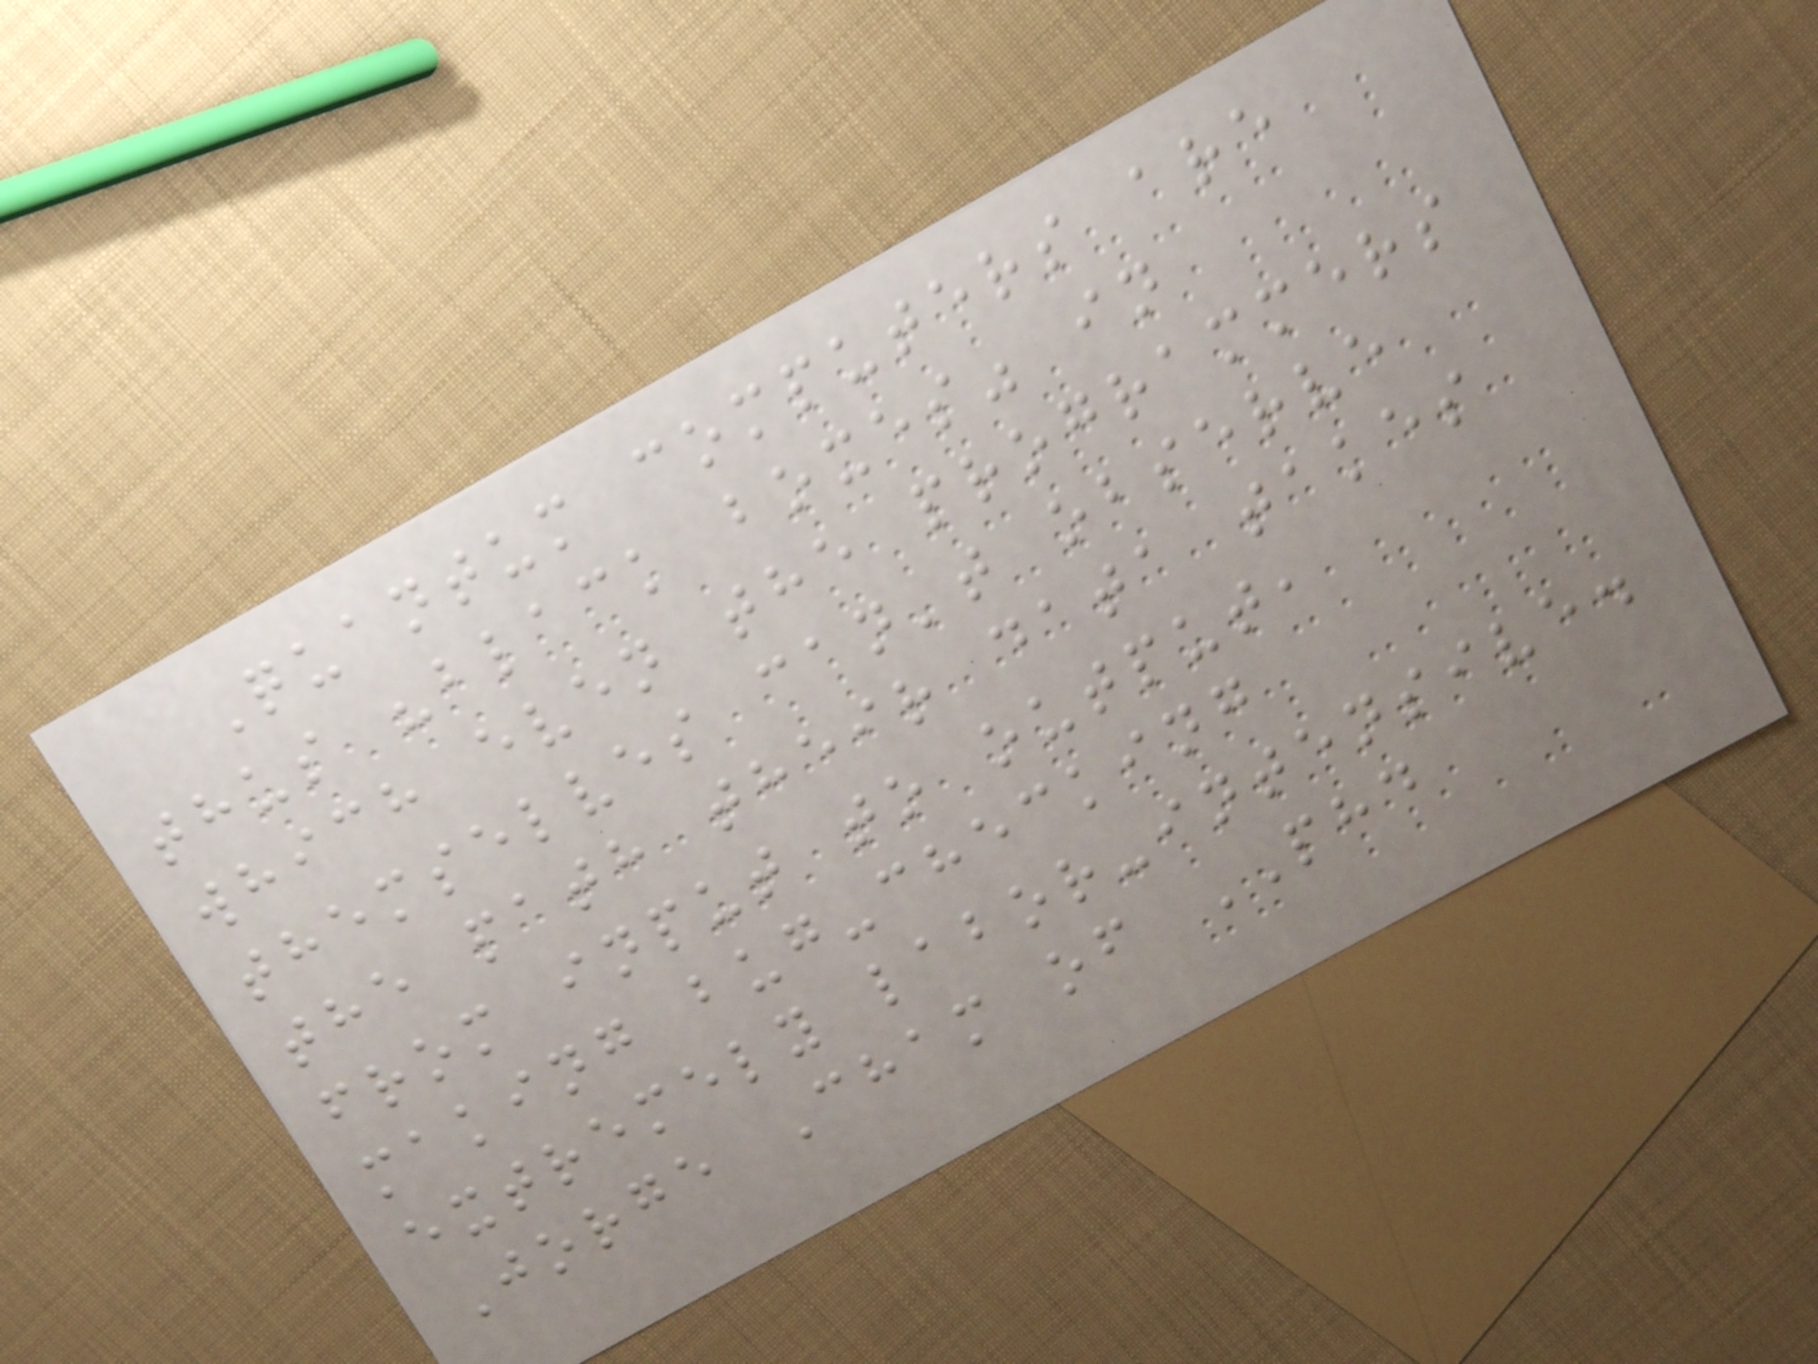Quantum computers are
thus "black boxes" in
which even the programmers
themselves can't observe
the path their data takes
from input to output,
making bug-checking
extremely labor-intensive.
Jorge Cham of PHD
